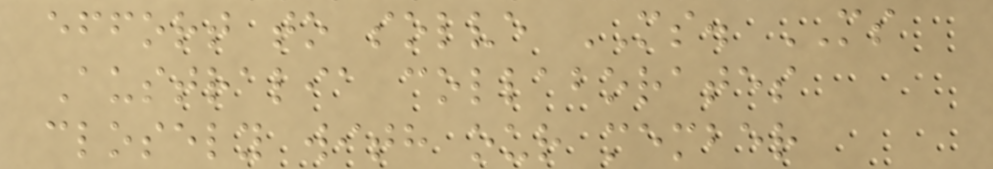effort to solve MS. MS
Australia collaborates
closely with our member
